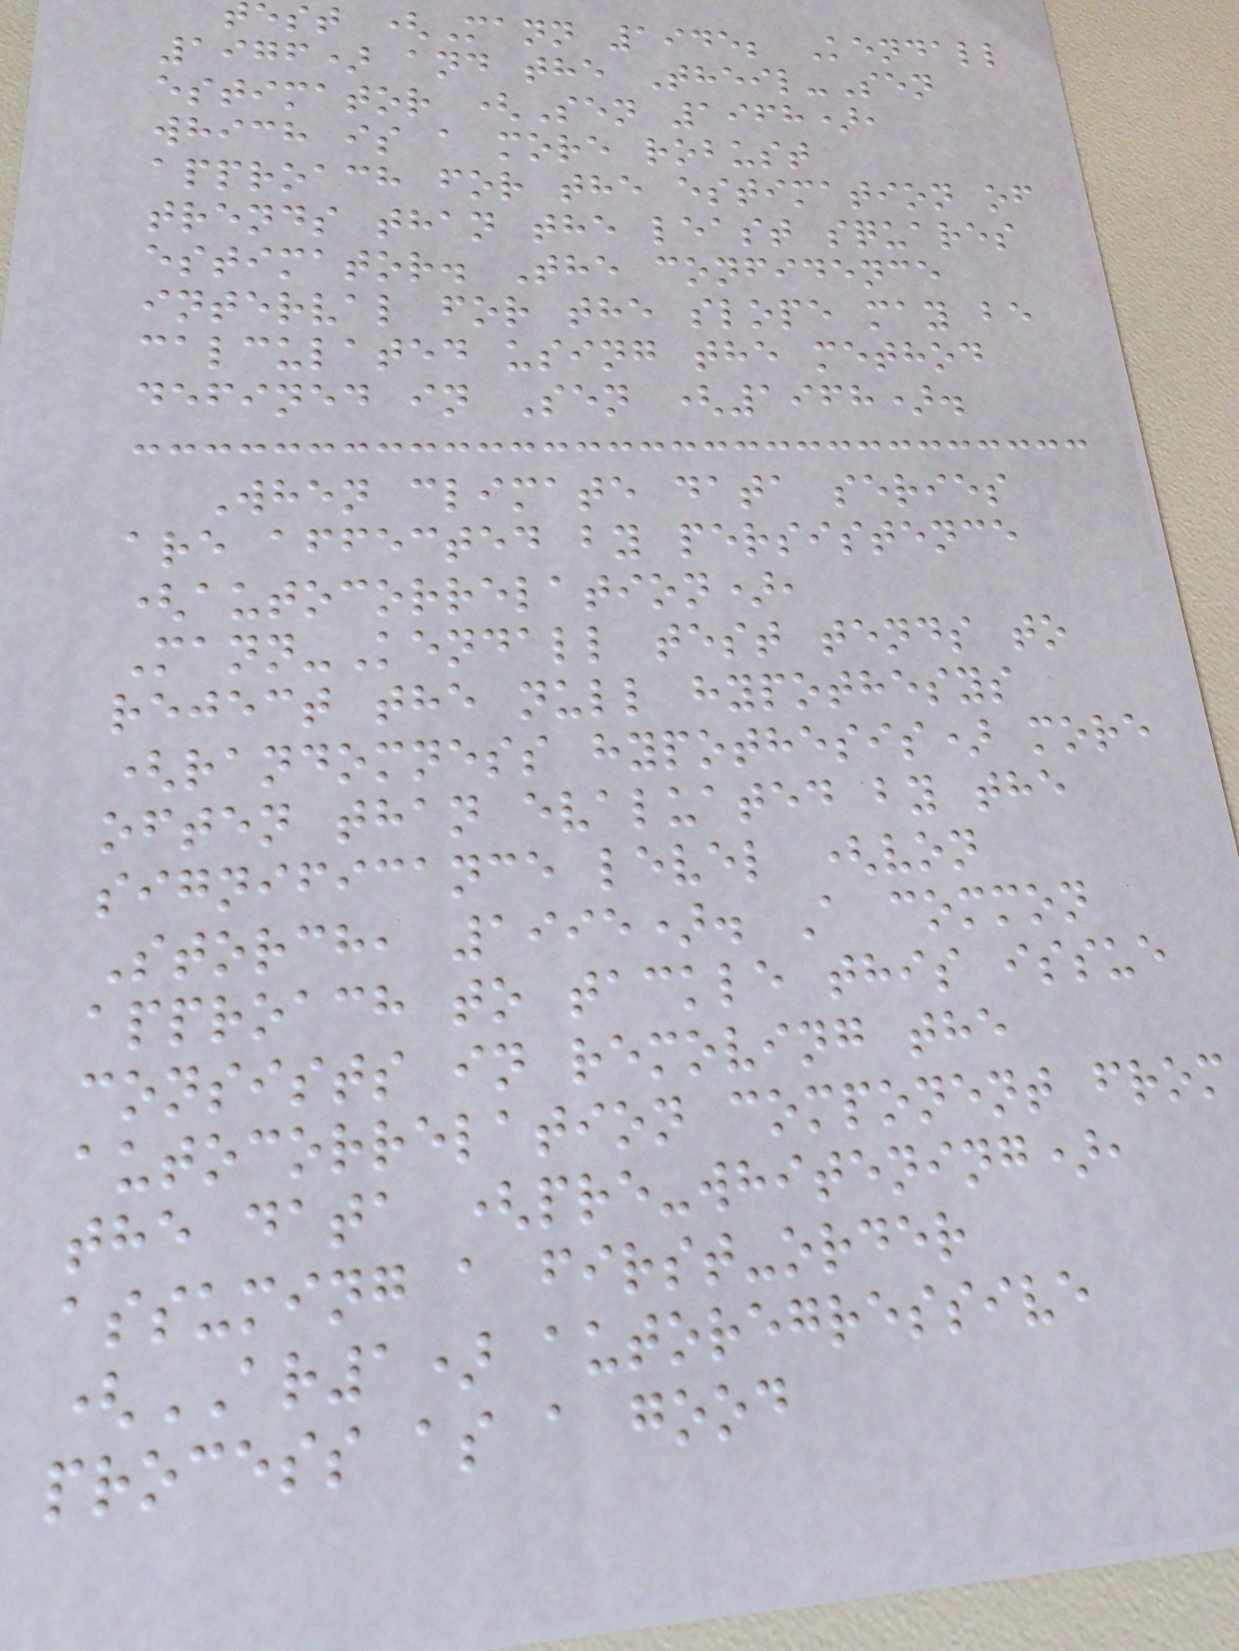est (Mann 1945; Kendall
1976) and the Theil-Sen
estimator (Sen 1968),
which is a more robust
approach for the estimation of
trends than the least squares
estimator. The confidence
interval for the slope may be
calculated using the method
defined in Sen (1968).
When climate data series
are affected by persistence
(autocorrelation),
Mann-Kendall test tends to
reject the null hypothesys
(randomness hypothesis) more
often than evaluated by the
significance level (von
Storch, 1995). A common
approach to tackle this issue
consists in removing the
autocorrelation component from
the data (pre-whitening),
assuming a first-order
(AR1) autoregressive
process as a good
